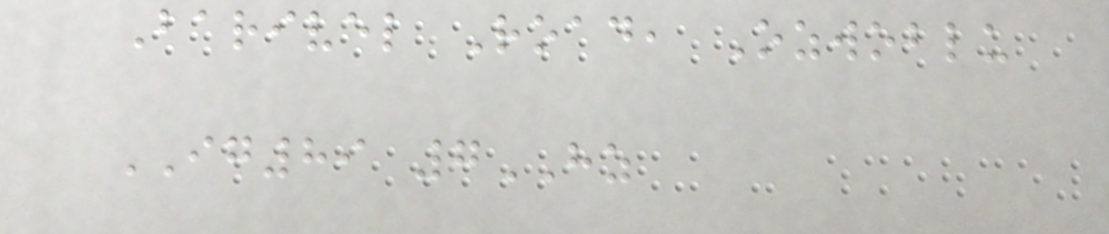Barivel Road, Ozwoblu
IG89 7HZ
